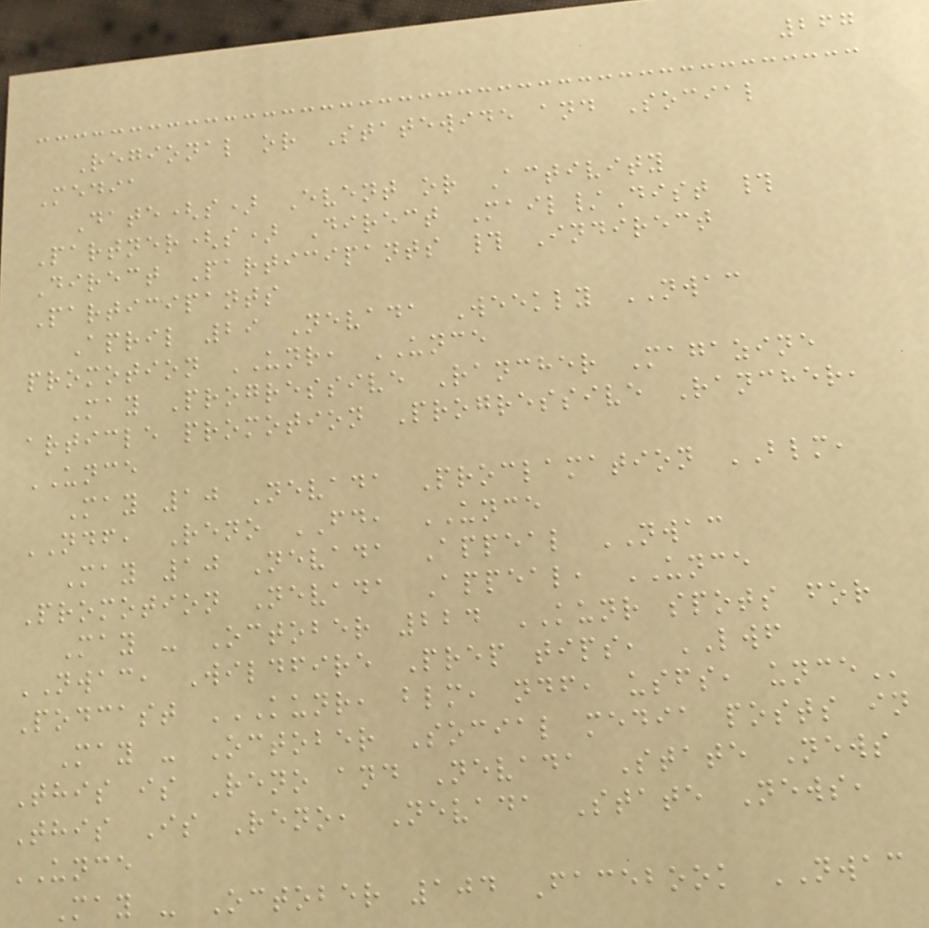267
Regional or Statewide and Social
Media
Date(s) Event or Activity
Partner(s) Direct Mail/Dist #
Direct Participants # Indirect
Participants
April 29 Nevada Weekly NWAC
promotion UNR, UNCE
May Progressive Rancher Magazine
article promotion Progressive Rancher,
UNCE
May 10 Nevada Proclamation BLM,
NDF, Reno FD, UNCE
May 10 Nevada Appeal NWAC
Promotion Nevada Appeal, UNCE
May - October 224 KUNR spots for
NWAC, Wildfire Prep tips, LWF
Podcast KUNR, BLM, NDF, USFS, UNCE
May - October Social media posts in
This is Reno and Nevada State News
This Is Reno, Nevada State News,
UNCE
May - October 104 Facebook NWAC
